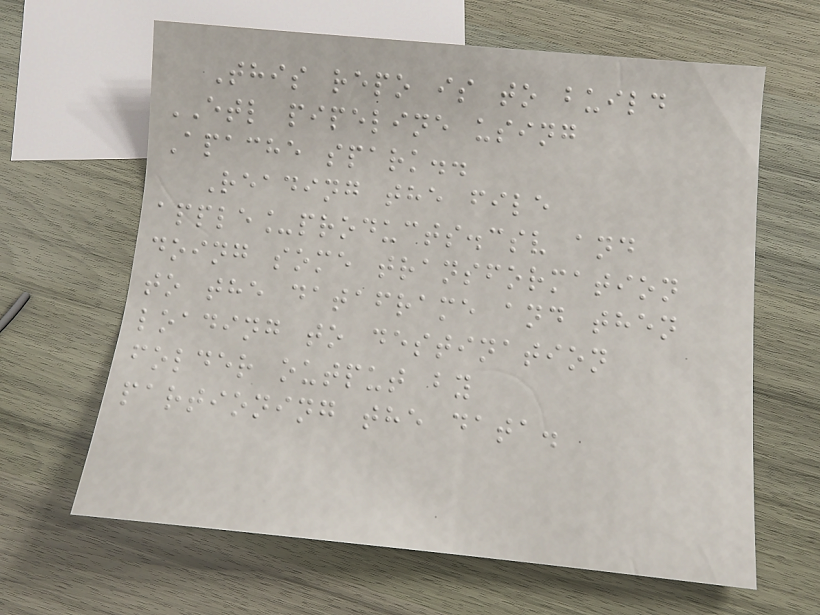This repo is to build
ETL pipeline using
Apache spark..
Reading the file
apple_products.csv and
doing some transformation
to the dataframe and then
loading to destination
folder output by
partioning the data.
